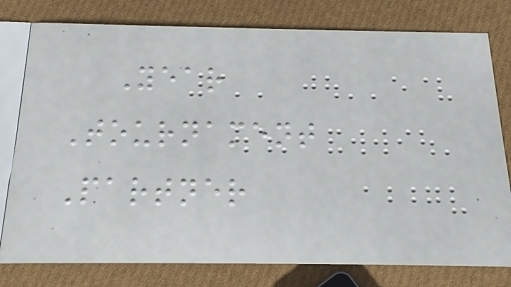Year
Tournament
Partner
